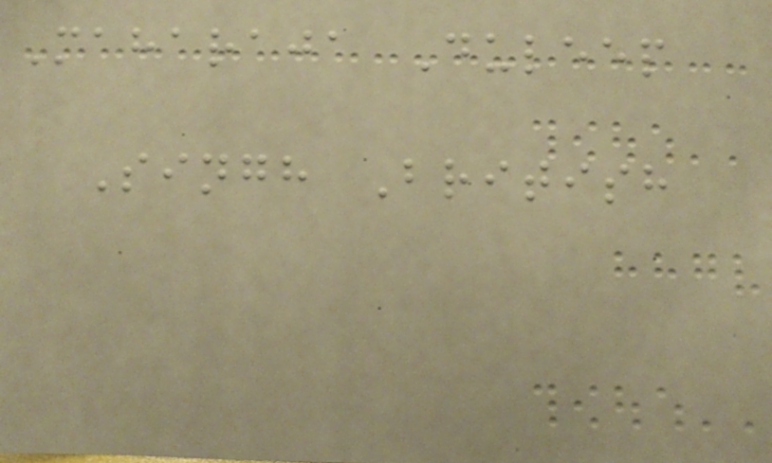Maharaja Duleep
Singh British
